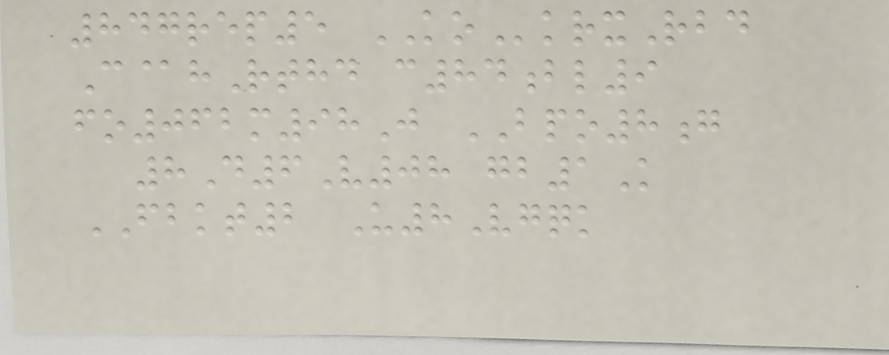847rep5 KOkrxRbd
C@hRthd c84bl9
fo062m98J BPO8g
8D6V08 gb1K
FBKT2 U8Vgqk
